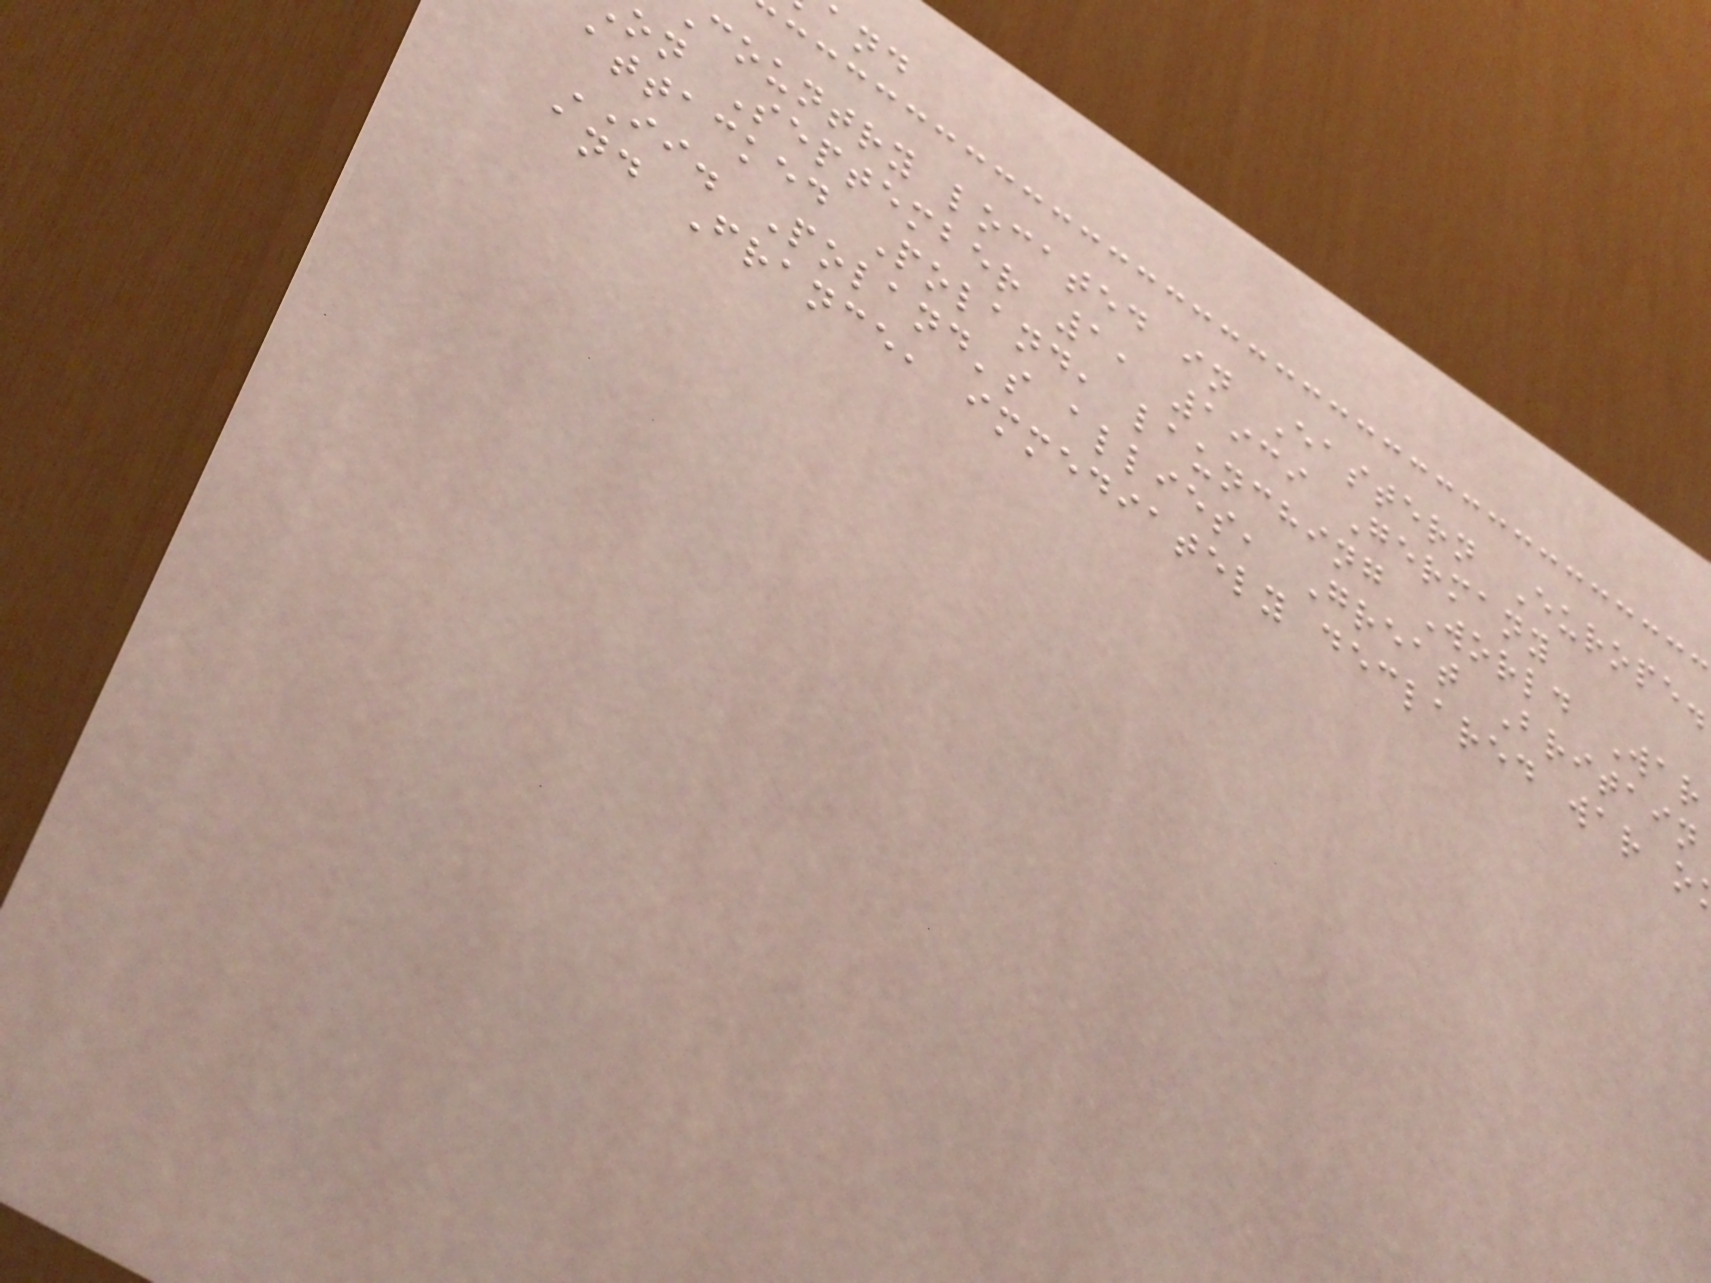country located in Eastern Europe.
on September 1, 1939 Germany
attacked Poland, launching World War
II. Poland's allies, Great Britain
and France, immediately declared war o
